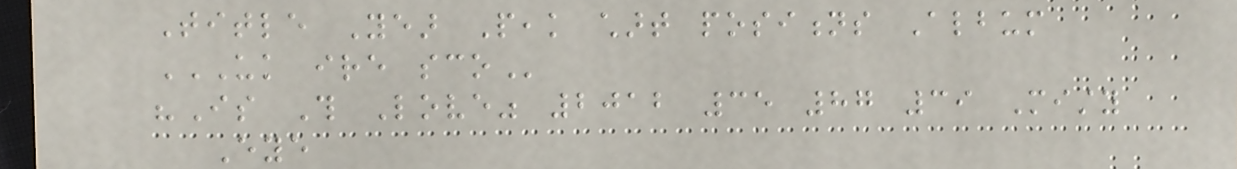Title Year Peak chart positions Album
UK IRE SCO
"Is This Love" 2012 35 87 39 Misty
Eye
